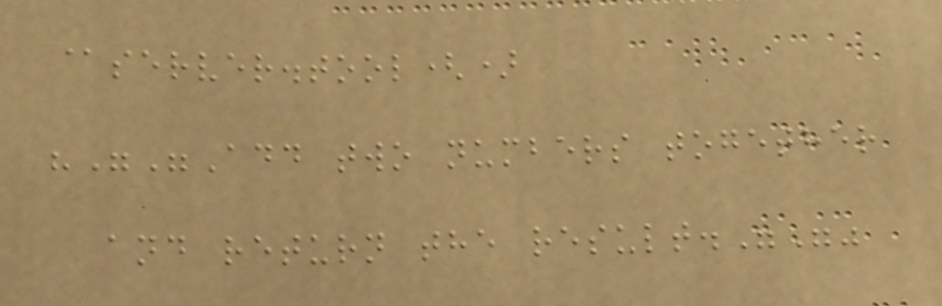@server.tool()
"""Add two numbers together
and return the result."""
